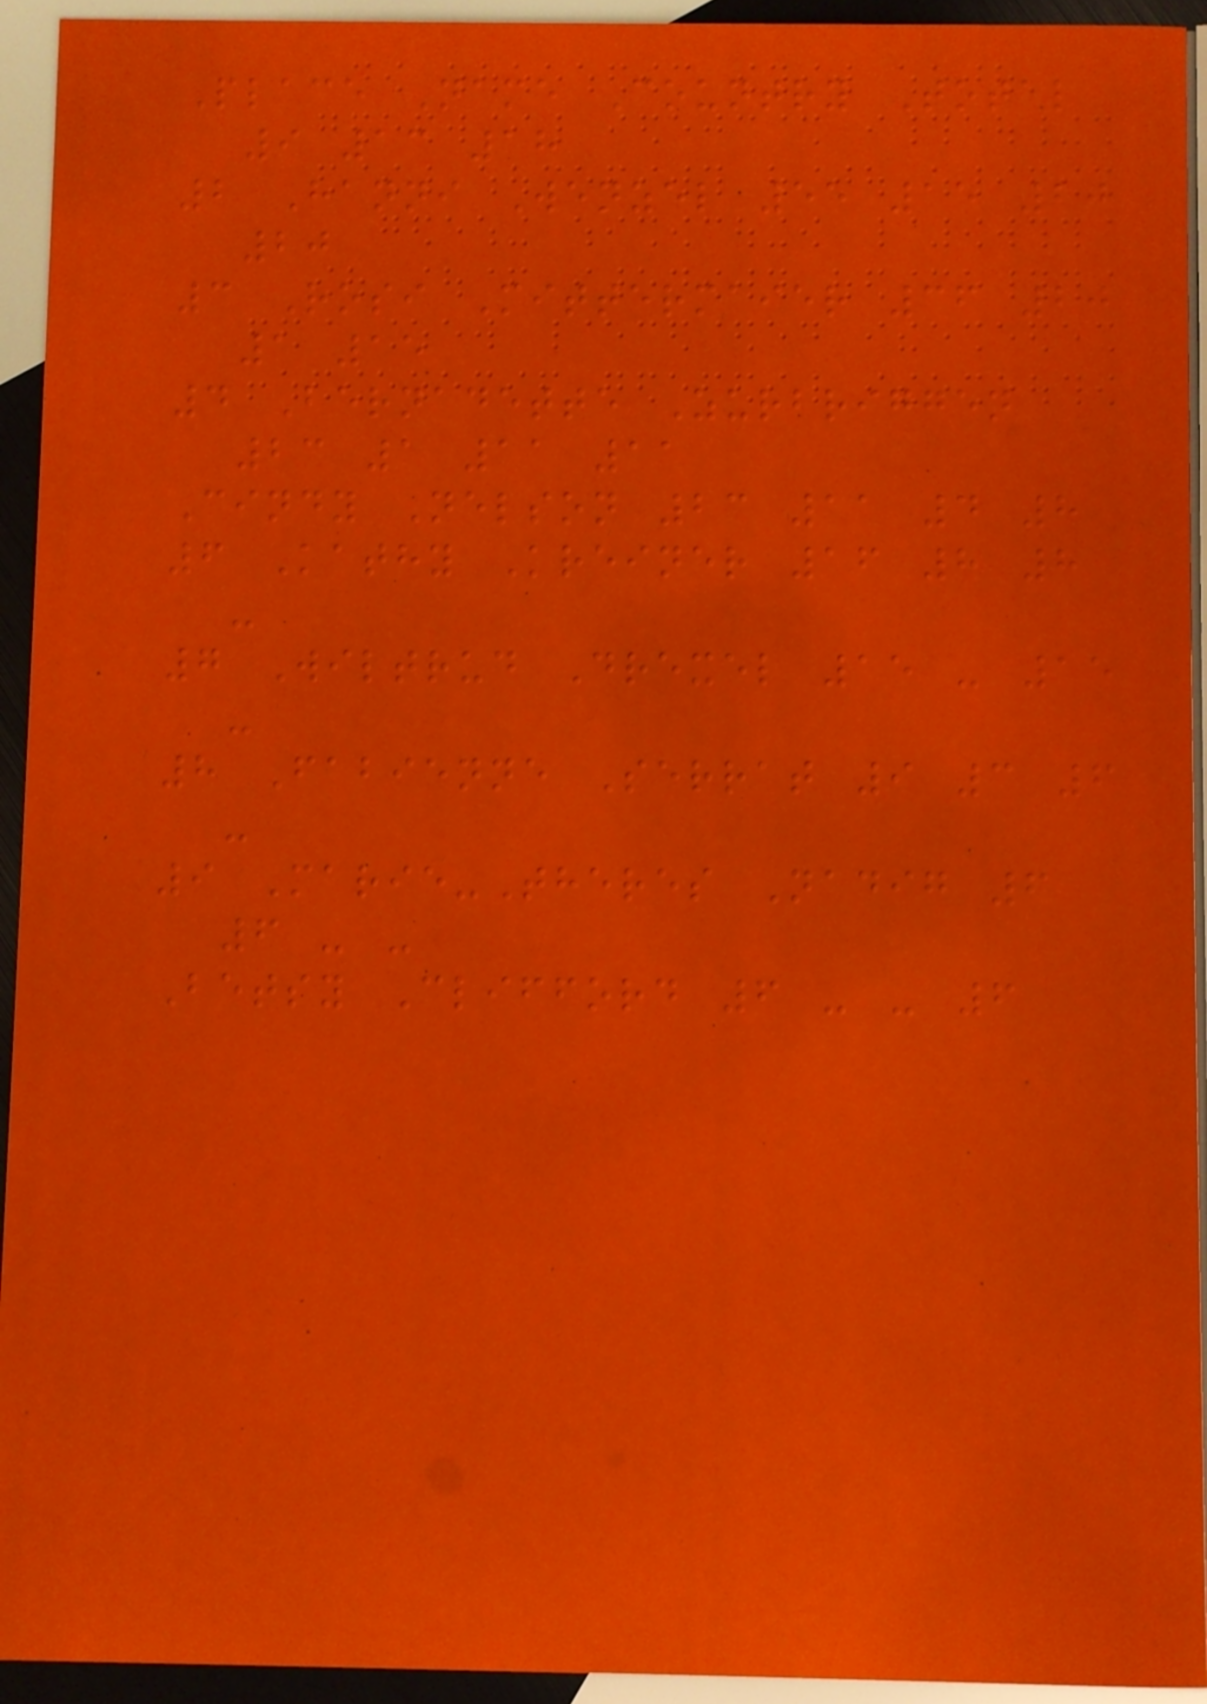Place Name Country Total
9 13 18
2 Hanni Wenzel 55 15 20
20
3 Rosi Mittermaier 36 20
1 15
4 Bernadette Zurbriggen
23 1 11 11
Cindy Nelson 23 11 4 8
6 Kathy Kreiner 16 8 8
-
7 Wiltrud Drexel 15 - 15
-
8 Fabienne Serrat 9 3 6
-
9 Marie-Theres Nadig 6
6 - -
Betsy Clifford 6 - - 6
